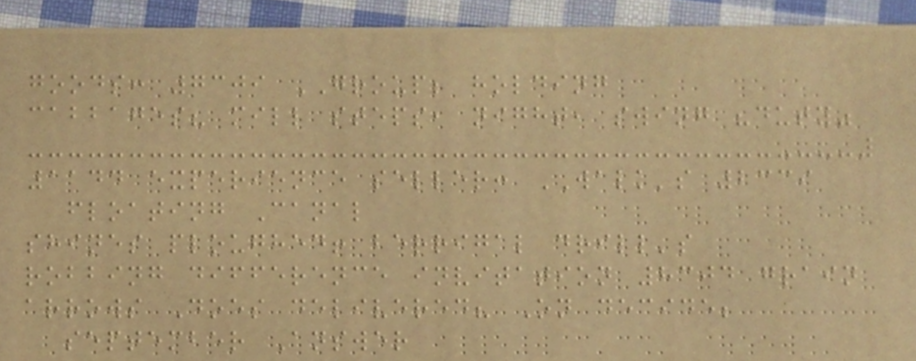goods: 7309 GROUP; holding
cabbages? mill steps, night, swing "duty"
1144 experience seller: WALK's 2339
floating Canal
shines ploughed! berrigal drill's
robbing difference invitation 8304 grain
arrows Does delivered? On decide;
september Answer
